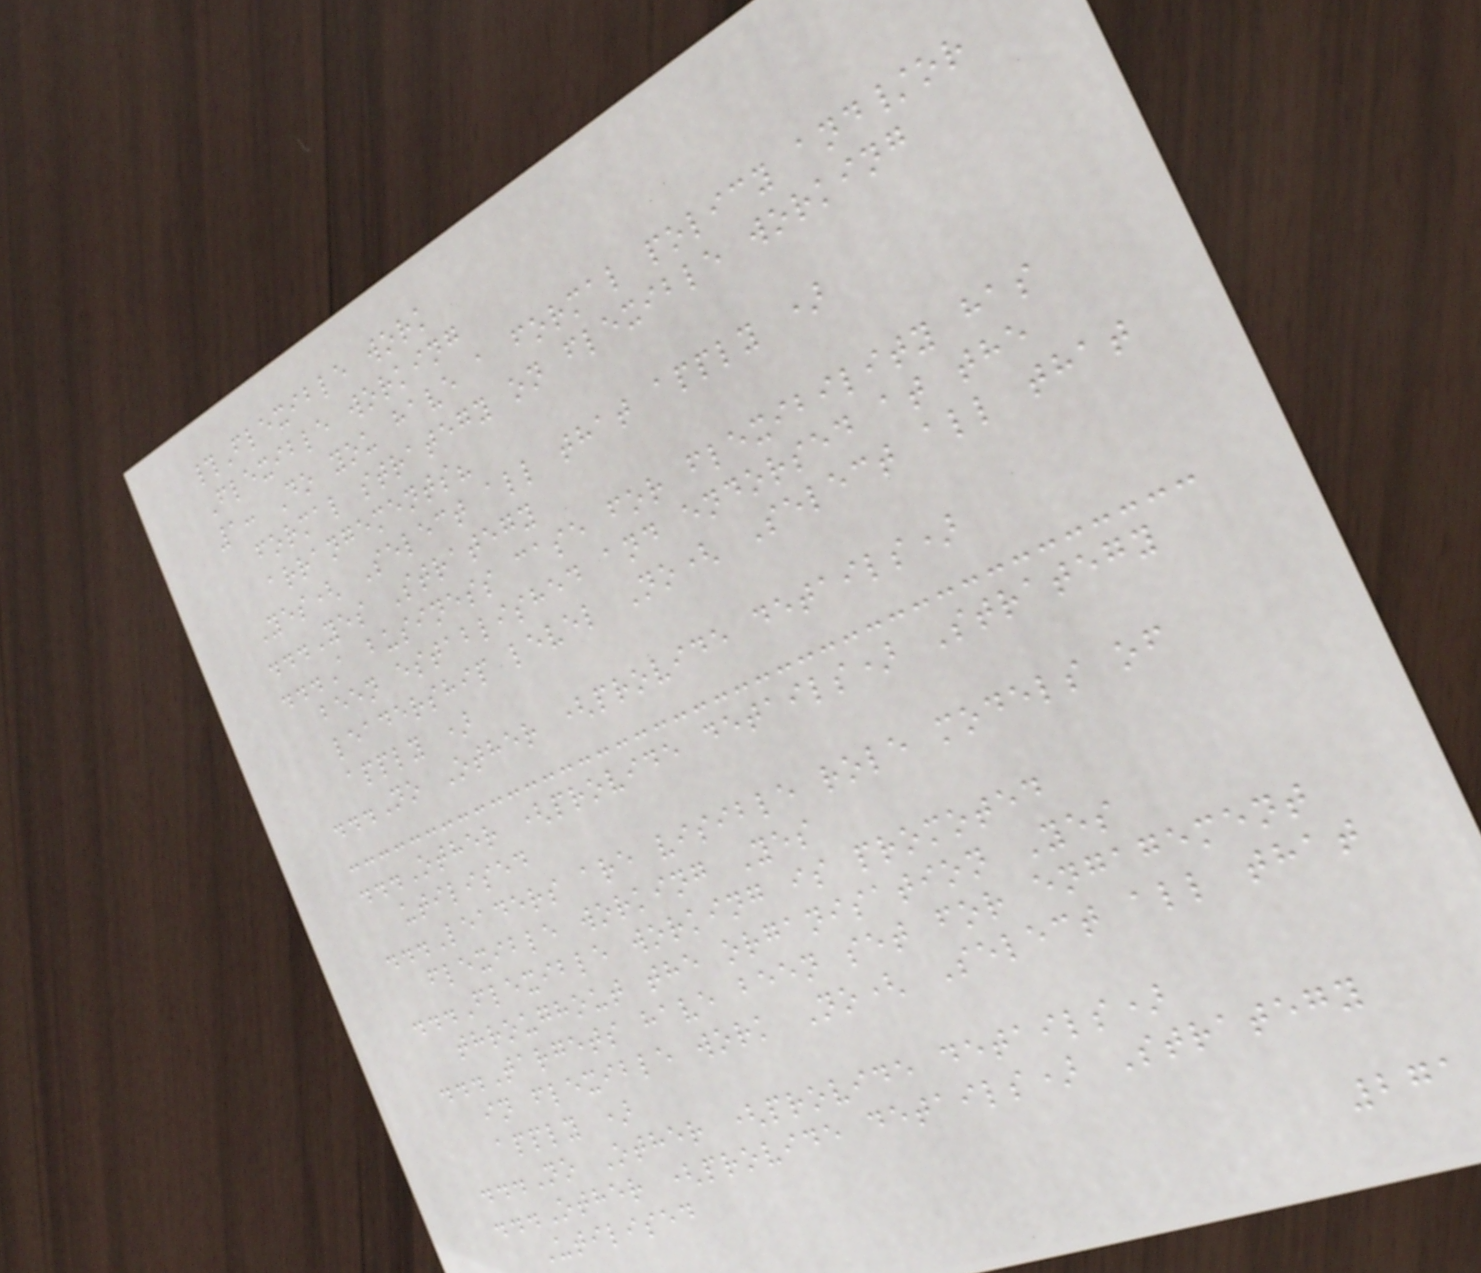#Flexible work
Flexible working
1: Do you have a formal policy and/or
formal strategy on flexible working
arrangements?
Yes( Select all that apply )
...Yes Strategy
...A business case for flexibility has
been established and endorsed at the
leadership level No( Select all that
apply )
...No Other (provide details)
...Other (provide details) Strategy
utilised
...Leaders are visible role models of
flexible working Yes
...Flexible working is promoted
throughout the organisation Yes
...Targets have been set for engagement
in flexible work No( Select all that
apply )
...No Other (provide details)
...Other (provide details) Strategy
Utilised
271
